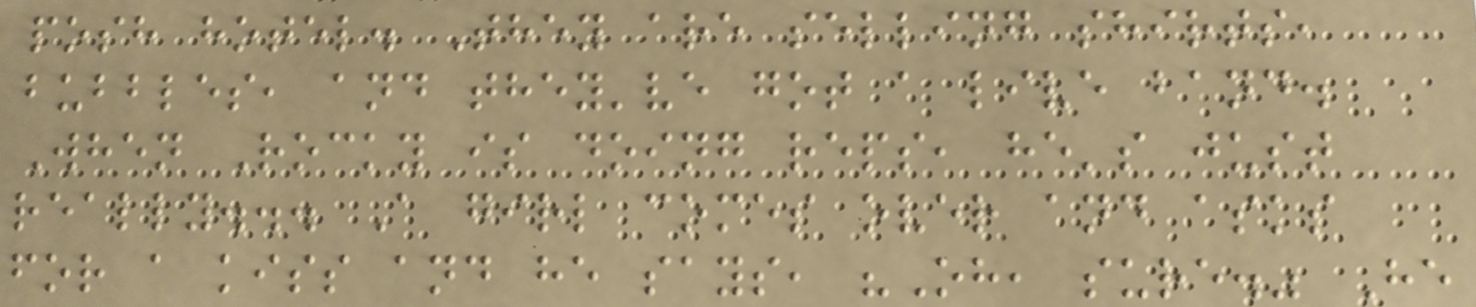posh hotel. They are selling shirts,
bubbles, and they've got a live band.
When Rocky is doing reps, he's just
really... A girl comes over and asks
for a kiss and he says, "Oh, sure." He
